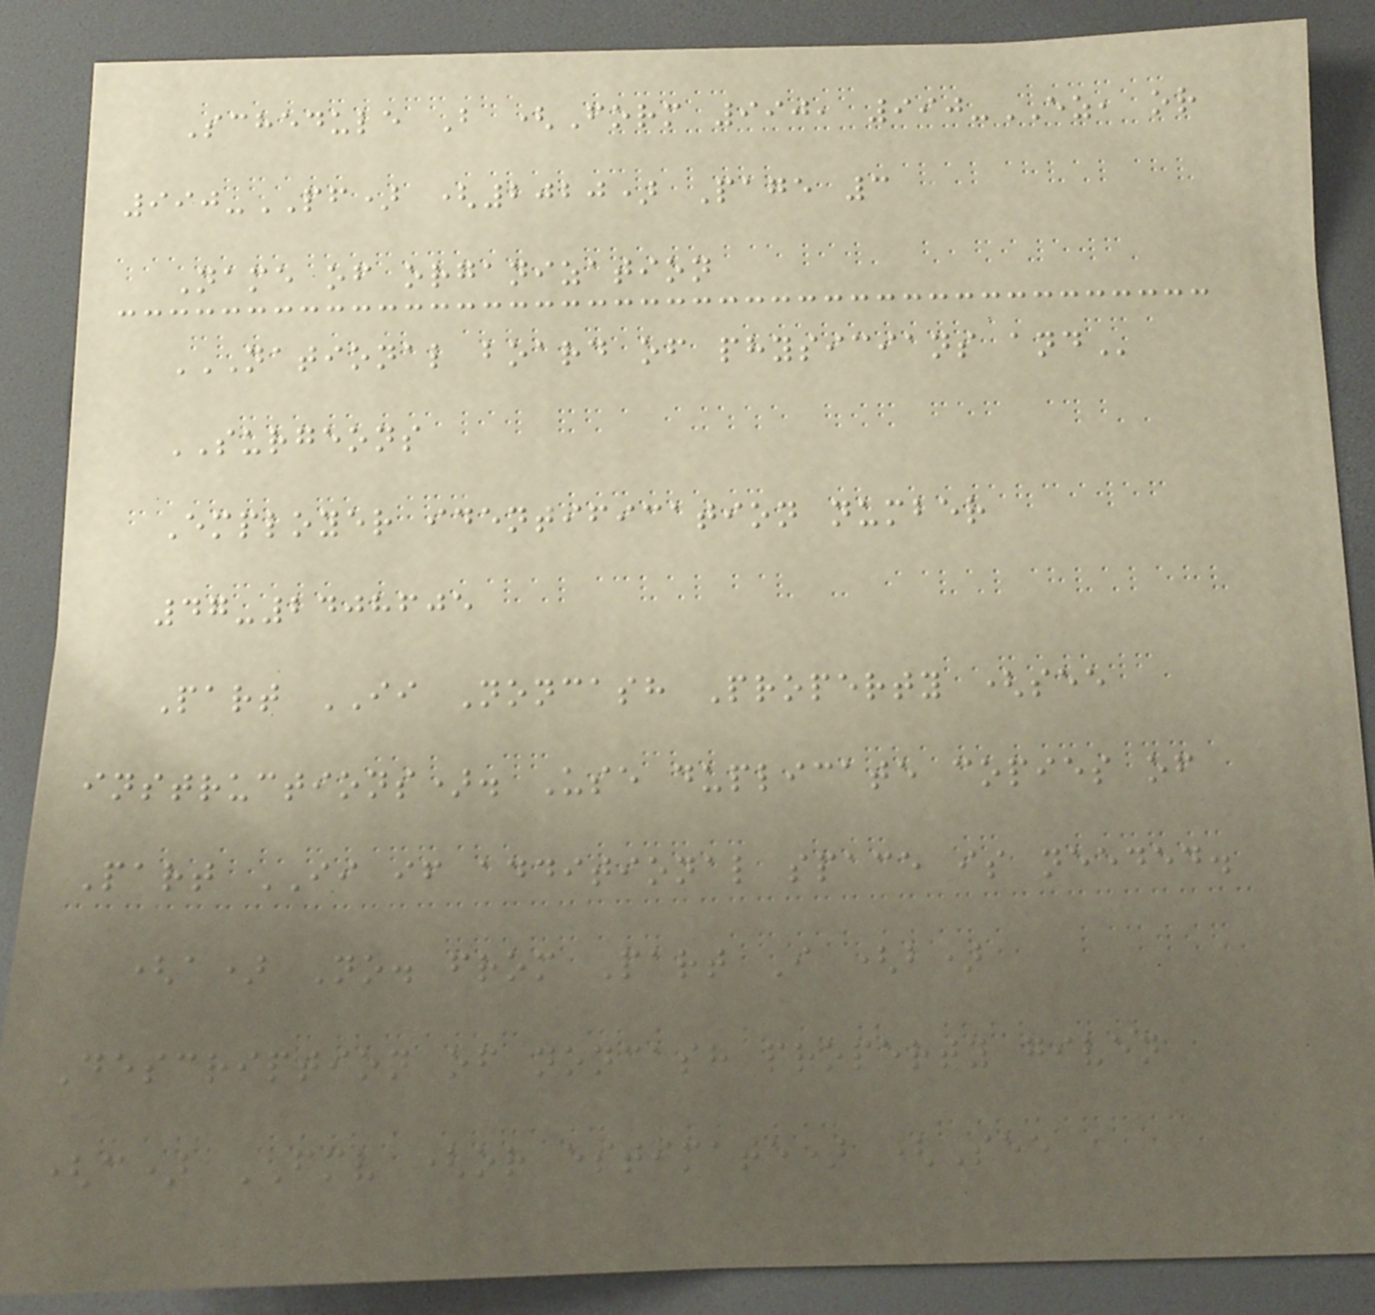Schedule B (Form 990, 990-EZ, or
990-PF) (2020) Page 3
Name of organization
NATIONAL BOARD OF PHYSICIANS AND
SURGEONS
Employer identification number
47-2408605
Part II Noncash Property (see
instructions). Use duplicate copies of
Part II if additional space is needed.
(a) No. from Part I (b)
Description of noncash property given
(c) FMV (or estimate) (See
